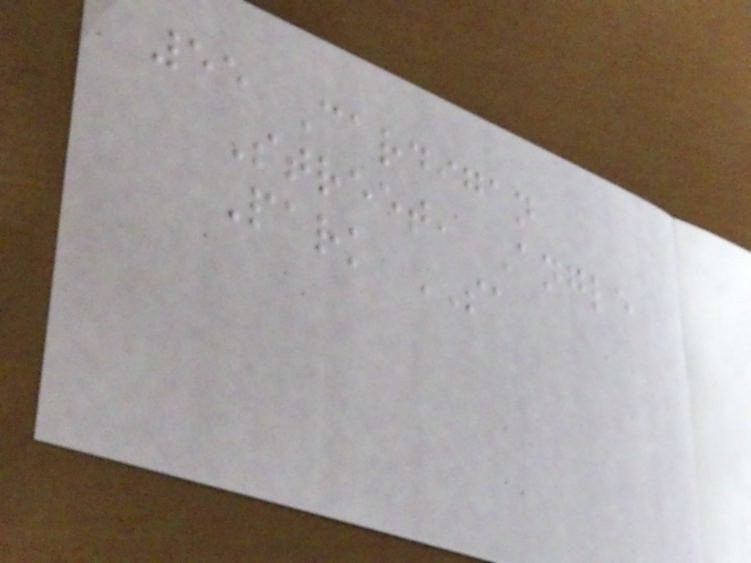55 Cardigan
Street, Angle
Park SA
